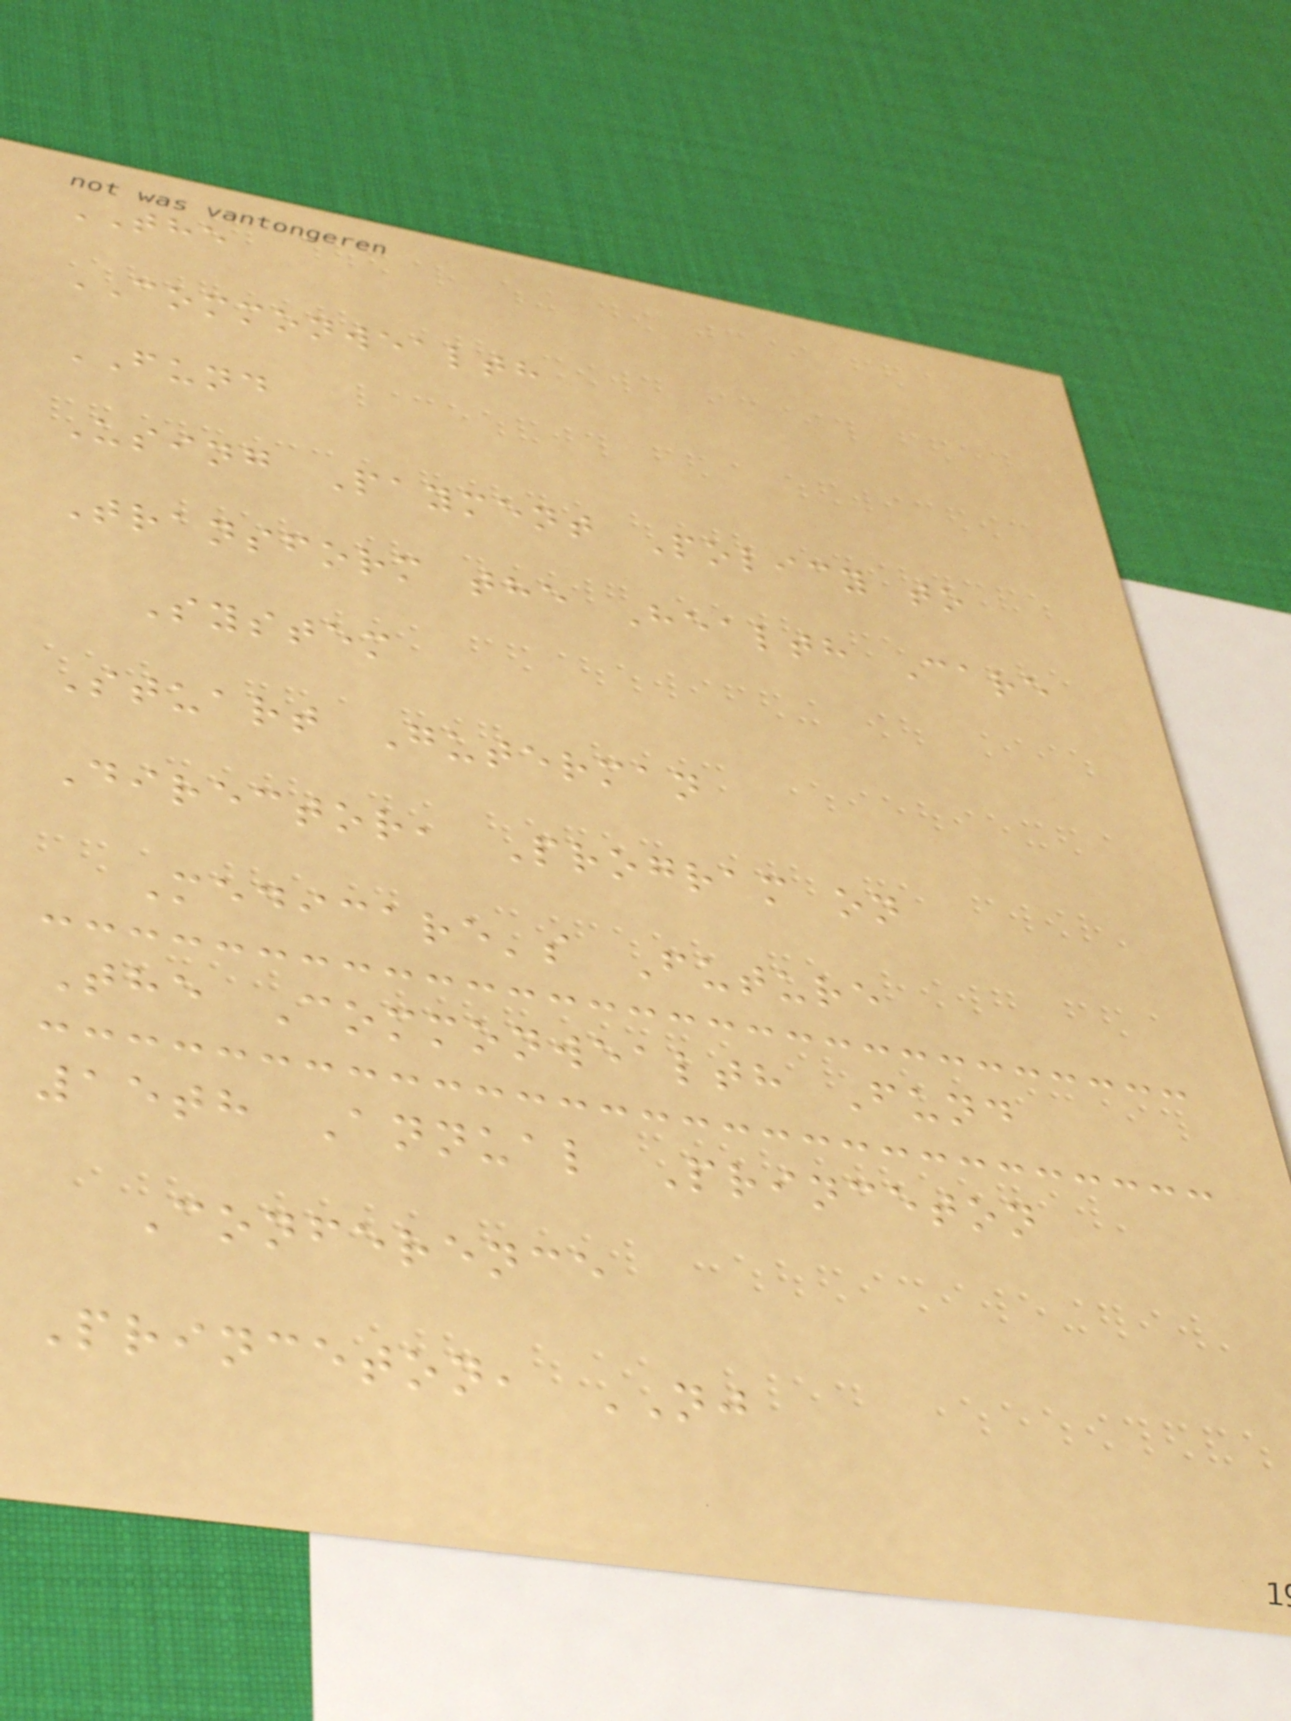THE
COMMONWEALTH
FUND
Using Payment Policy to
Transform the Health Care
System
Stuart Guterman
Director, Program on
Medicare's Future
The Commonwealth Fund
15th Annual Princeton
Conference
Princeton, NJ
